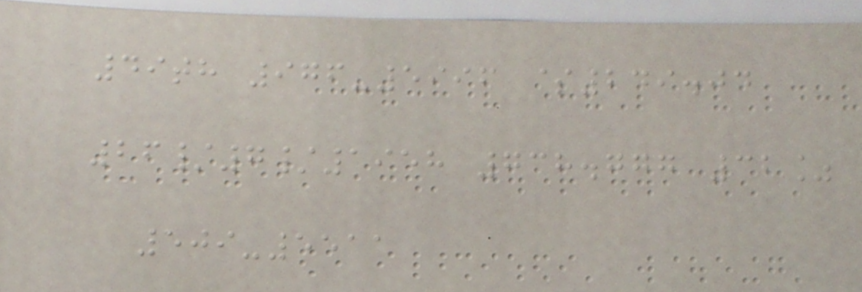49th 976-5996 $249.04
26/7/1958 738.777 32%
509-5511
